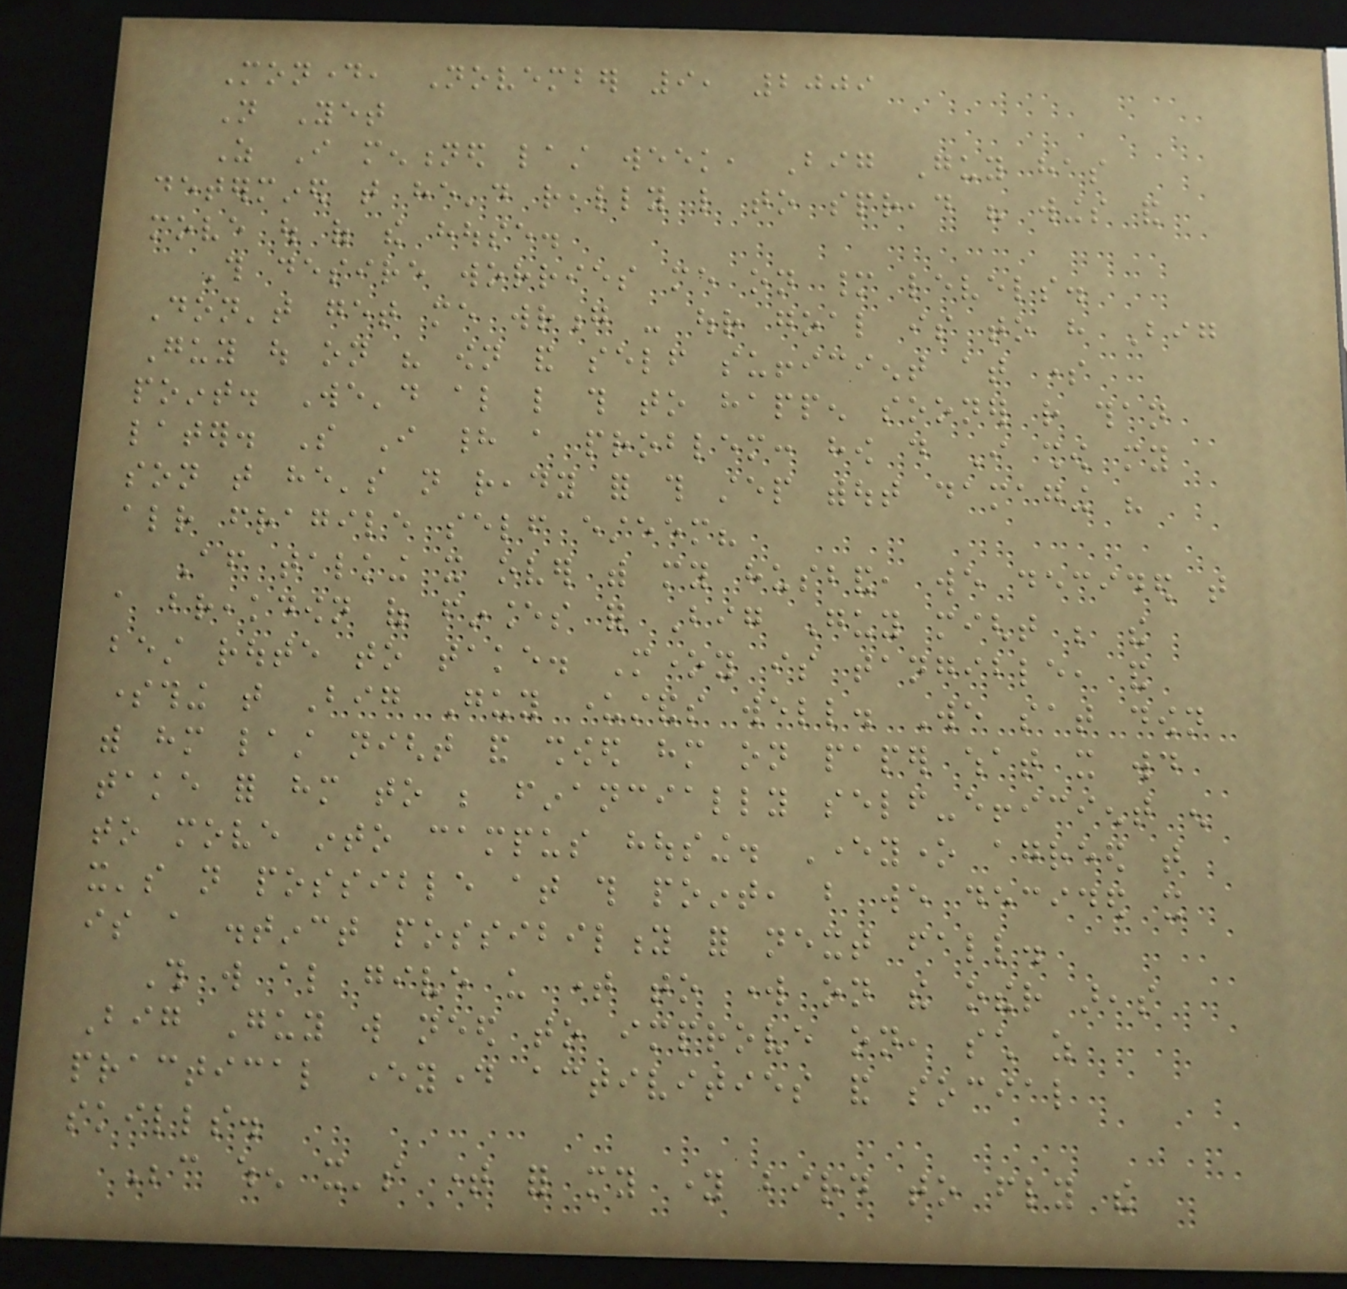Monday, November 9, 2009
Not Yet
As I mentioned last week, Big Guy has
determined that he'd really like to spread his wings and
move out of the house.
This desire worries me on many levels.
Don't get me wrong - our goal is to have Big
Guy out on his own and self sufficient at some
point. We'd also like this to happen sooner rather than
later. So I had a problem: how do I show my
son that he's not ready for this step without damaging his
already fragile self esteem?
After talking it over with my husband, we decided that
a breakdown of finances for Big Guy might be the
best route to take. Money is tangible, and
something that Big Guy understands well. We sat down
with him last night and showed him on paper what it would
take for him to be financially self-efficient enough
to move into campus housing. Everyone agreed that
it's not possible at this point, but we decided it
is a distinct possibility for next fall.
This will also give us time to work on the other areas
Big Guy will need to improve on, such as
practical everyday activities and social
skills.
Because when it's time for my young bird to fly the
